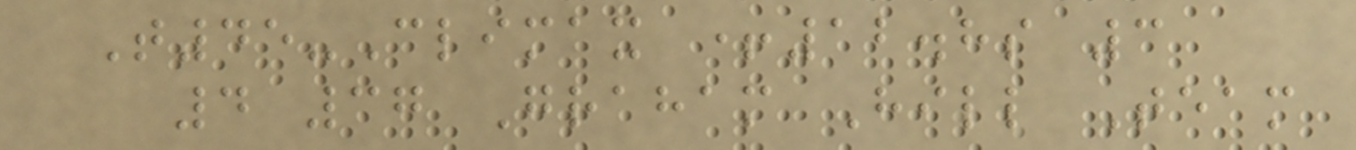T45-Climax +12.8s 3
4 37 Graham Hill Team
